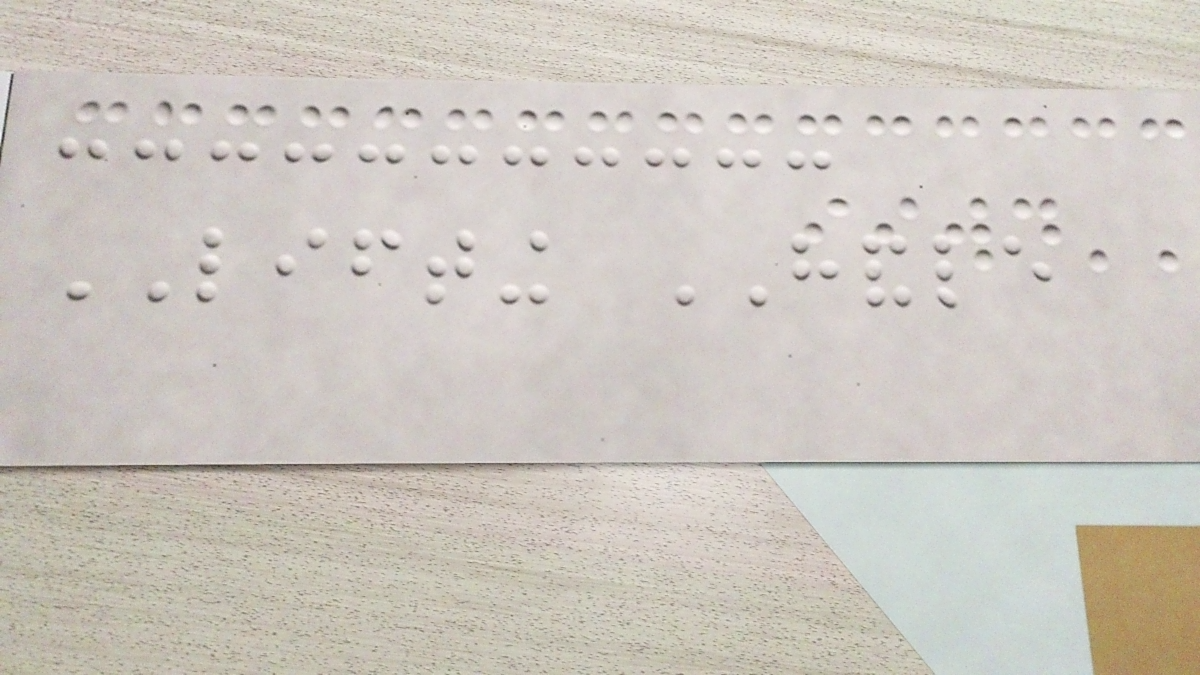LIFTING HANDLE
